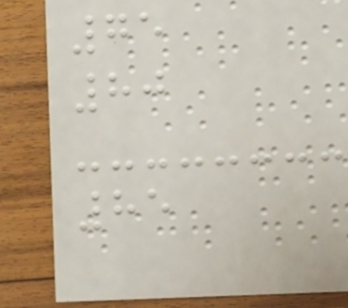75
80
85
